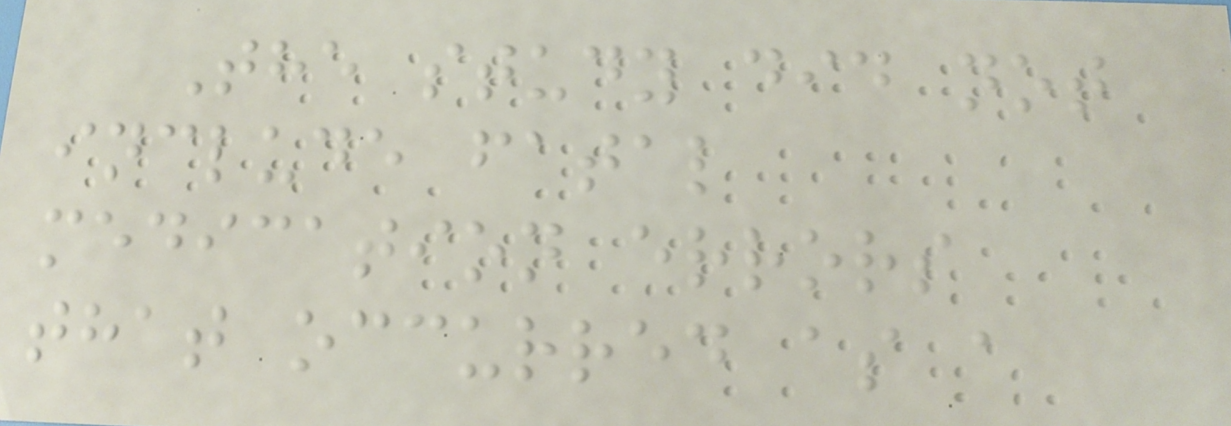The study did not
include fatal
medication errors
that occurred as a
